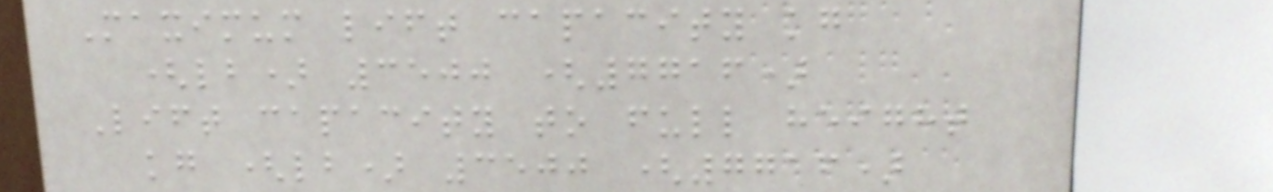Maximum lift capacity kg
(lb) 3500 (7716)
Lift capacity to full height
kg (lb) 3500 (7716)
